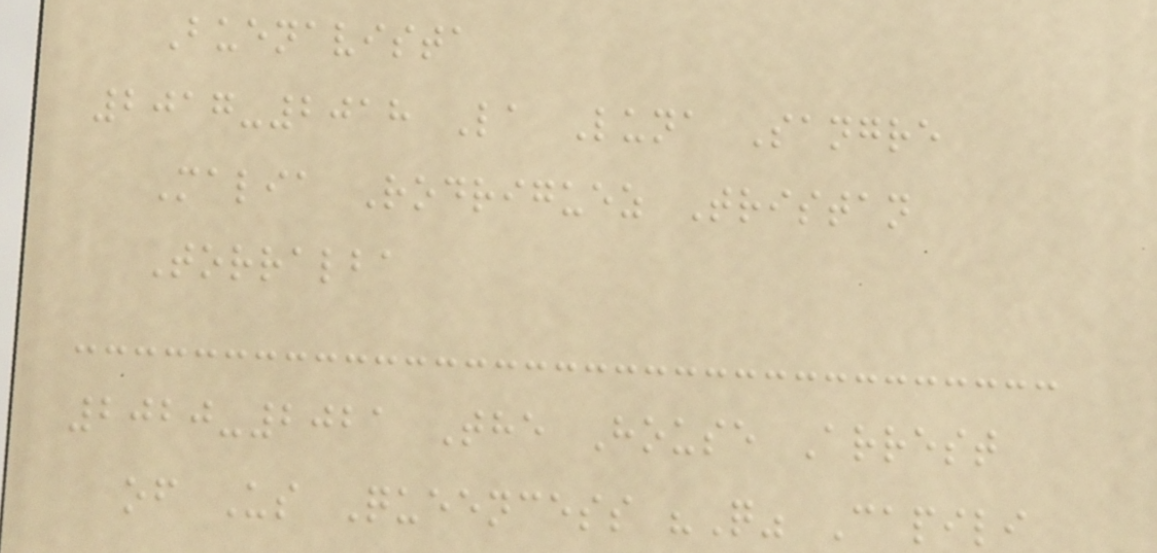Buenavista
2017-2018 La Luna Sangre
Malia Rodriguez Tristan
Torralba
2020-2021 The House Arrest
of Us Queencess "Q" Capili
